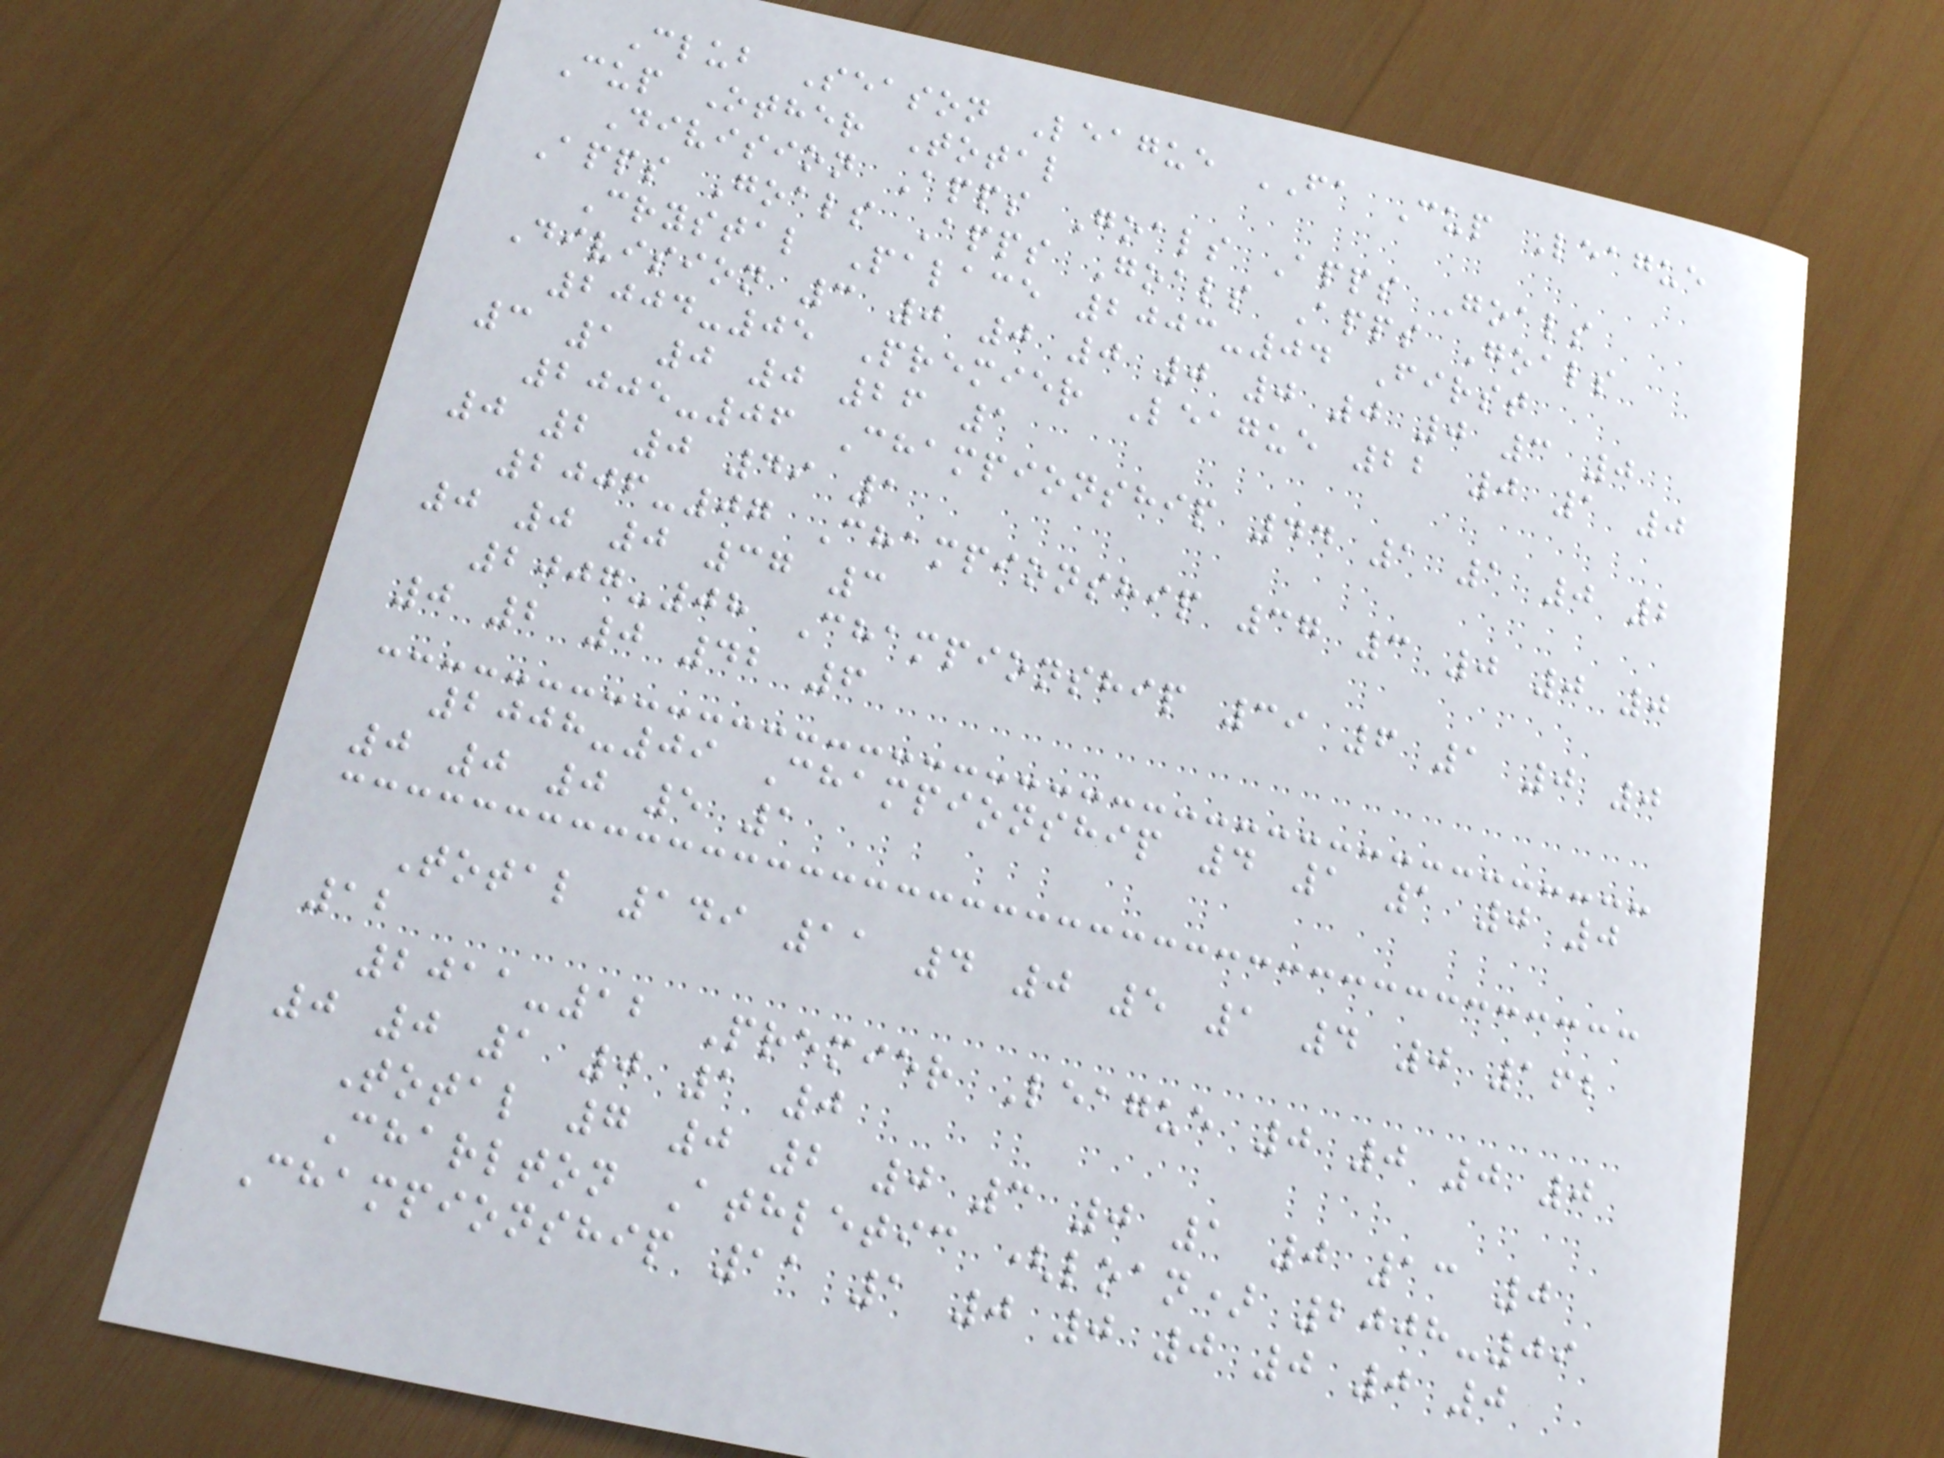Club Season League FA Cup League
Cup Other Total
Division Apps Goals Apps Goals
Apps Goals Apps Goals Apps Goals
Crystal Palace 2003-04 First
Division 3 0 0 0 0 0 0 0 3 0
2004-05 Premier League 22 0 1 0
3 1 0 0 26 1
2005-06 Championship 44 1 1 0 2
0 2 0 49 1
2006-07 Championship 37 3 0 0 0
0 0 0 37 3
2007-08 Championship 39 6 1 0 0
0 2 0 42 6
2008-09 Championship 4 1 1 0 0
0 0 0 5 1
Total 149 11 4 0 5 1 4 0 162
12
2011-12 Premier League 0 0 0 0
0 0 1 0 1 0
Total 7 0 2 0 3 0 1 0 13 0
Charlton Athletic (loan) 2008-09
Championship 11 1 0 0 0 0 0 0
